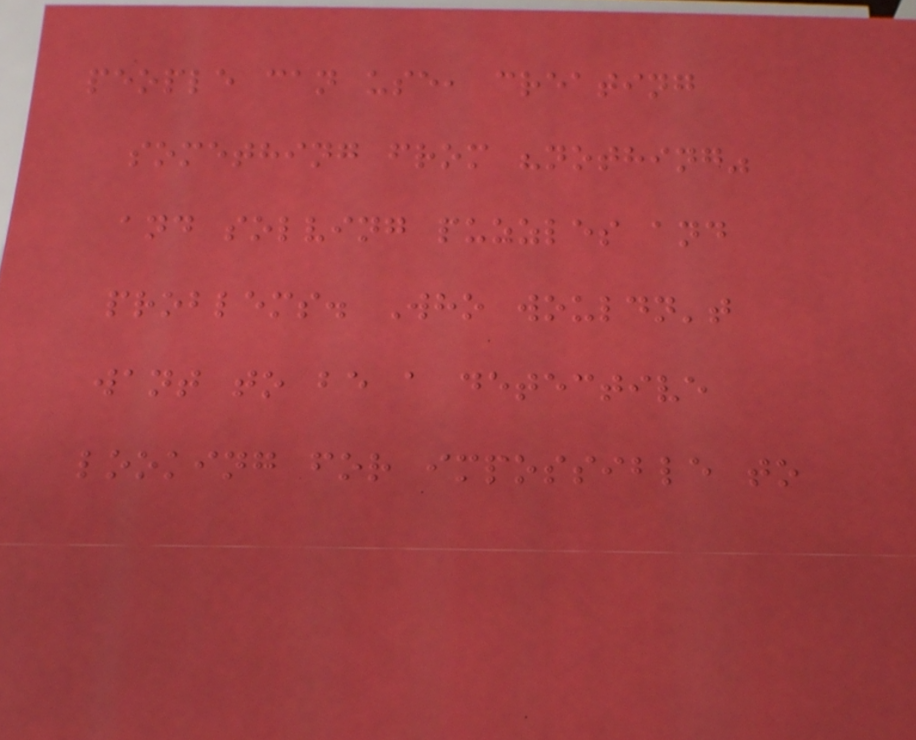people can use, creating
something from "nothing"
and solving puzzles and
problems. Who wouldn't
want to be a detective
looking for impossible to
